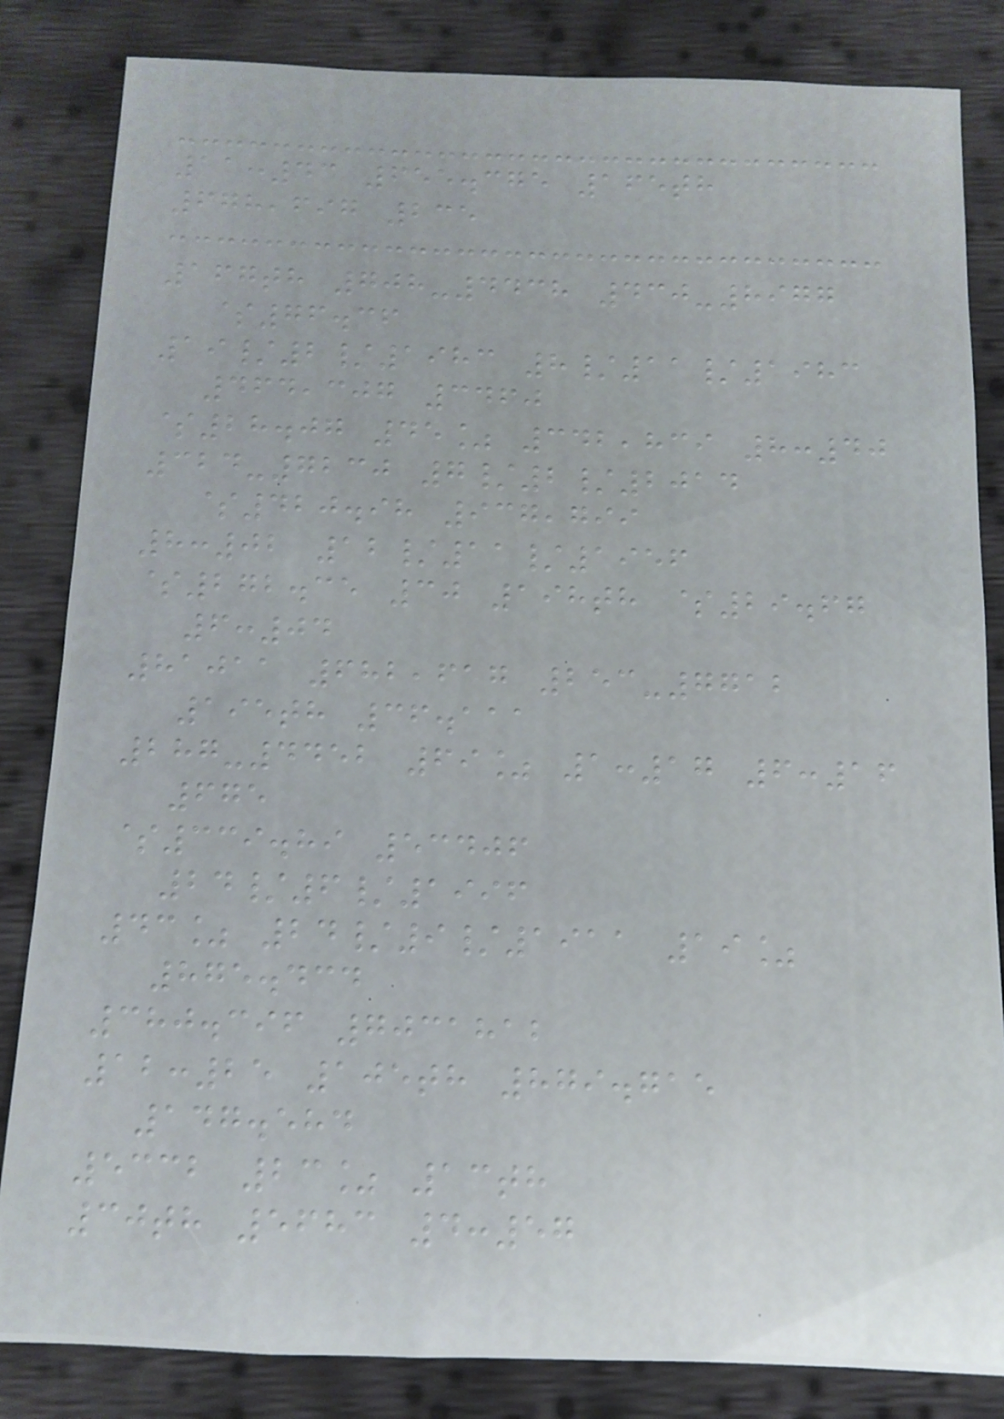11:43 655.375 165th
678,697 235
167th 708-4438 430-8977
$76.36
19/2/1983 8/11/1983
464,307 3460
$28.07 45% 342,839 8:40
324-7230 7/2/2014
$420.98 937,799
8:02 12/11/1956
$272.35 30 198th $29.67
6:04
81011 682,617 253-7712
195th 36.111
287-4452 69% 1:17 6:16
675
$339.89 53406
24/6/1996
43% 24/9/1911 19%
875.434
380.396 7031812
12:25 105th 879.715
147.584
5332 23% 13th
30th 5683 4:57
